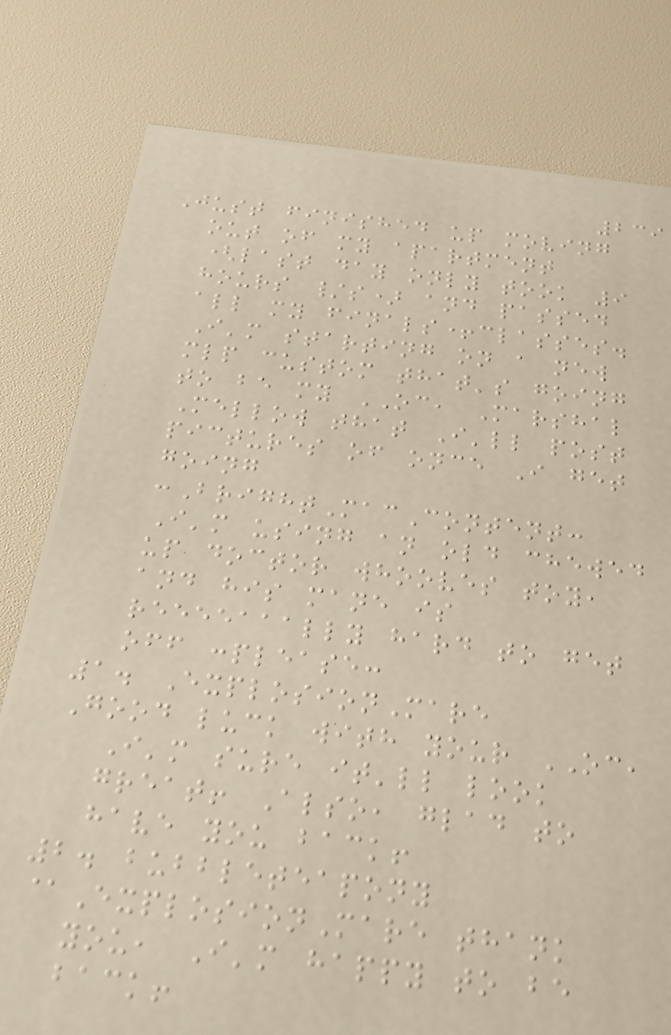239
Just finished up moving
out of my apartment
(last day only took 9
hours /s) and passed
all my finals+classes.
I'm starting on a new
mlp custom that's going
to be my OC, Marshal
Mellow that I'll post
pictures of once I get
going
:BrightMacContent:
I'm using an old chewed
up doctor whooves toy,
and his mane is
reeeeaaally hard to get
off :please:
1. ExplosionMare
Good luck with your OC,
I'm sure it'll look
great! Also, glad to
have you back!
2. bubbleteapony
@ExplosionMare thank
you, I'm happy to be
back!
